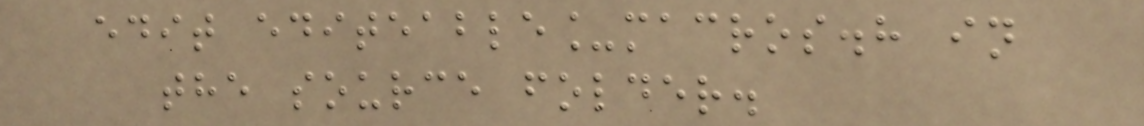edit editeable_macros.h in
the source folder.
